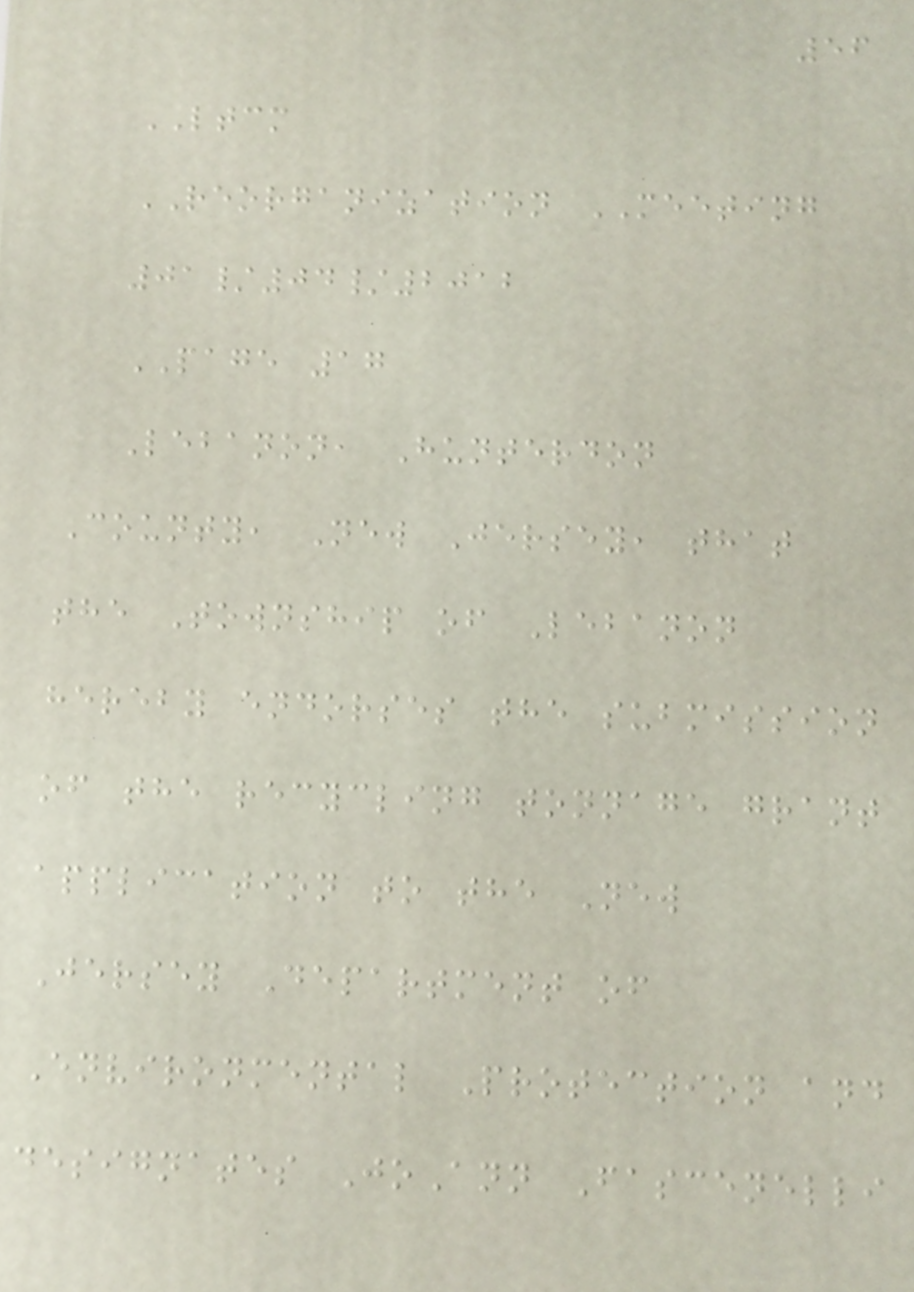56
LTCM
REORGANIZATION MEETING
01/04/2012
PAGE 17
Lebanon, Hunterdon
County, New Jersey, that
the Township of Lebanon
hereby endorses the submission
of the recycling tonnage grant
application to the New
Jersey Department of
Environmental Protection and
designates JoAnn Fascenelli
